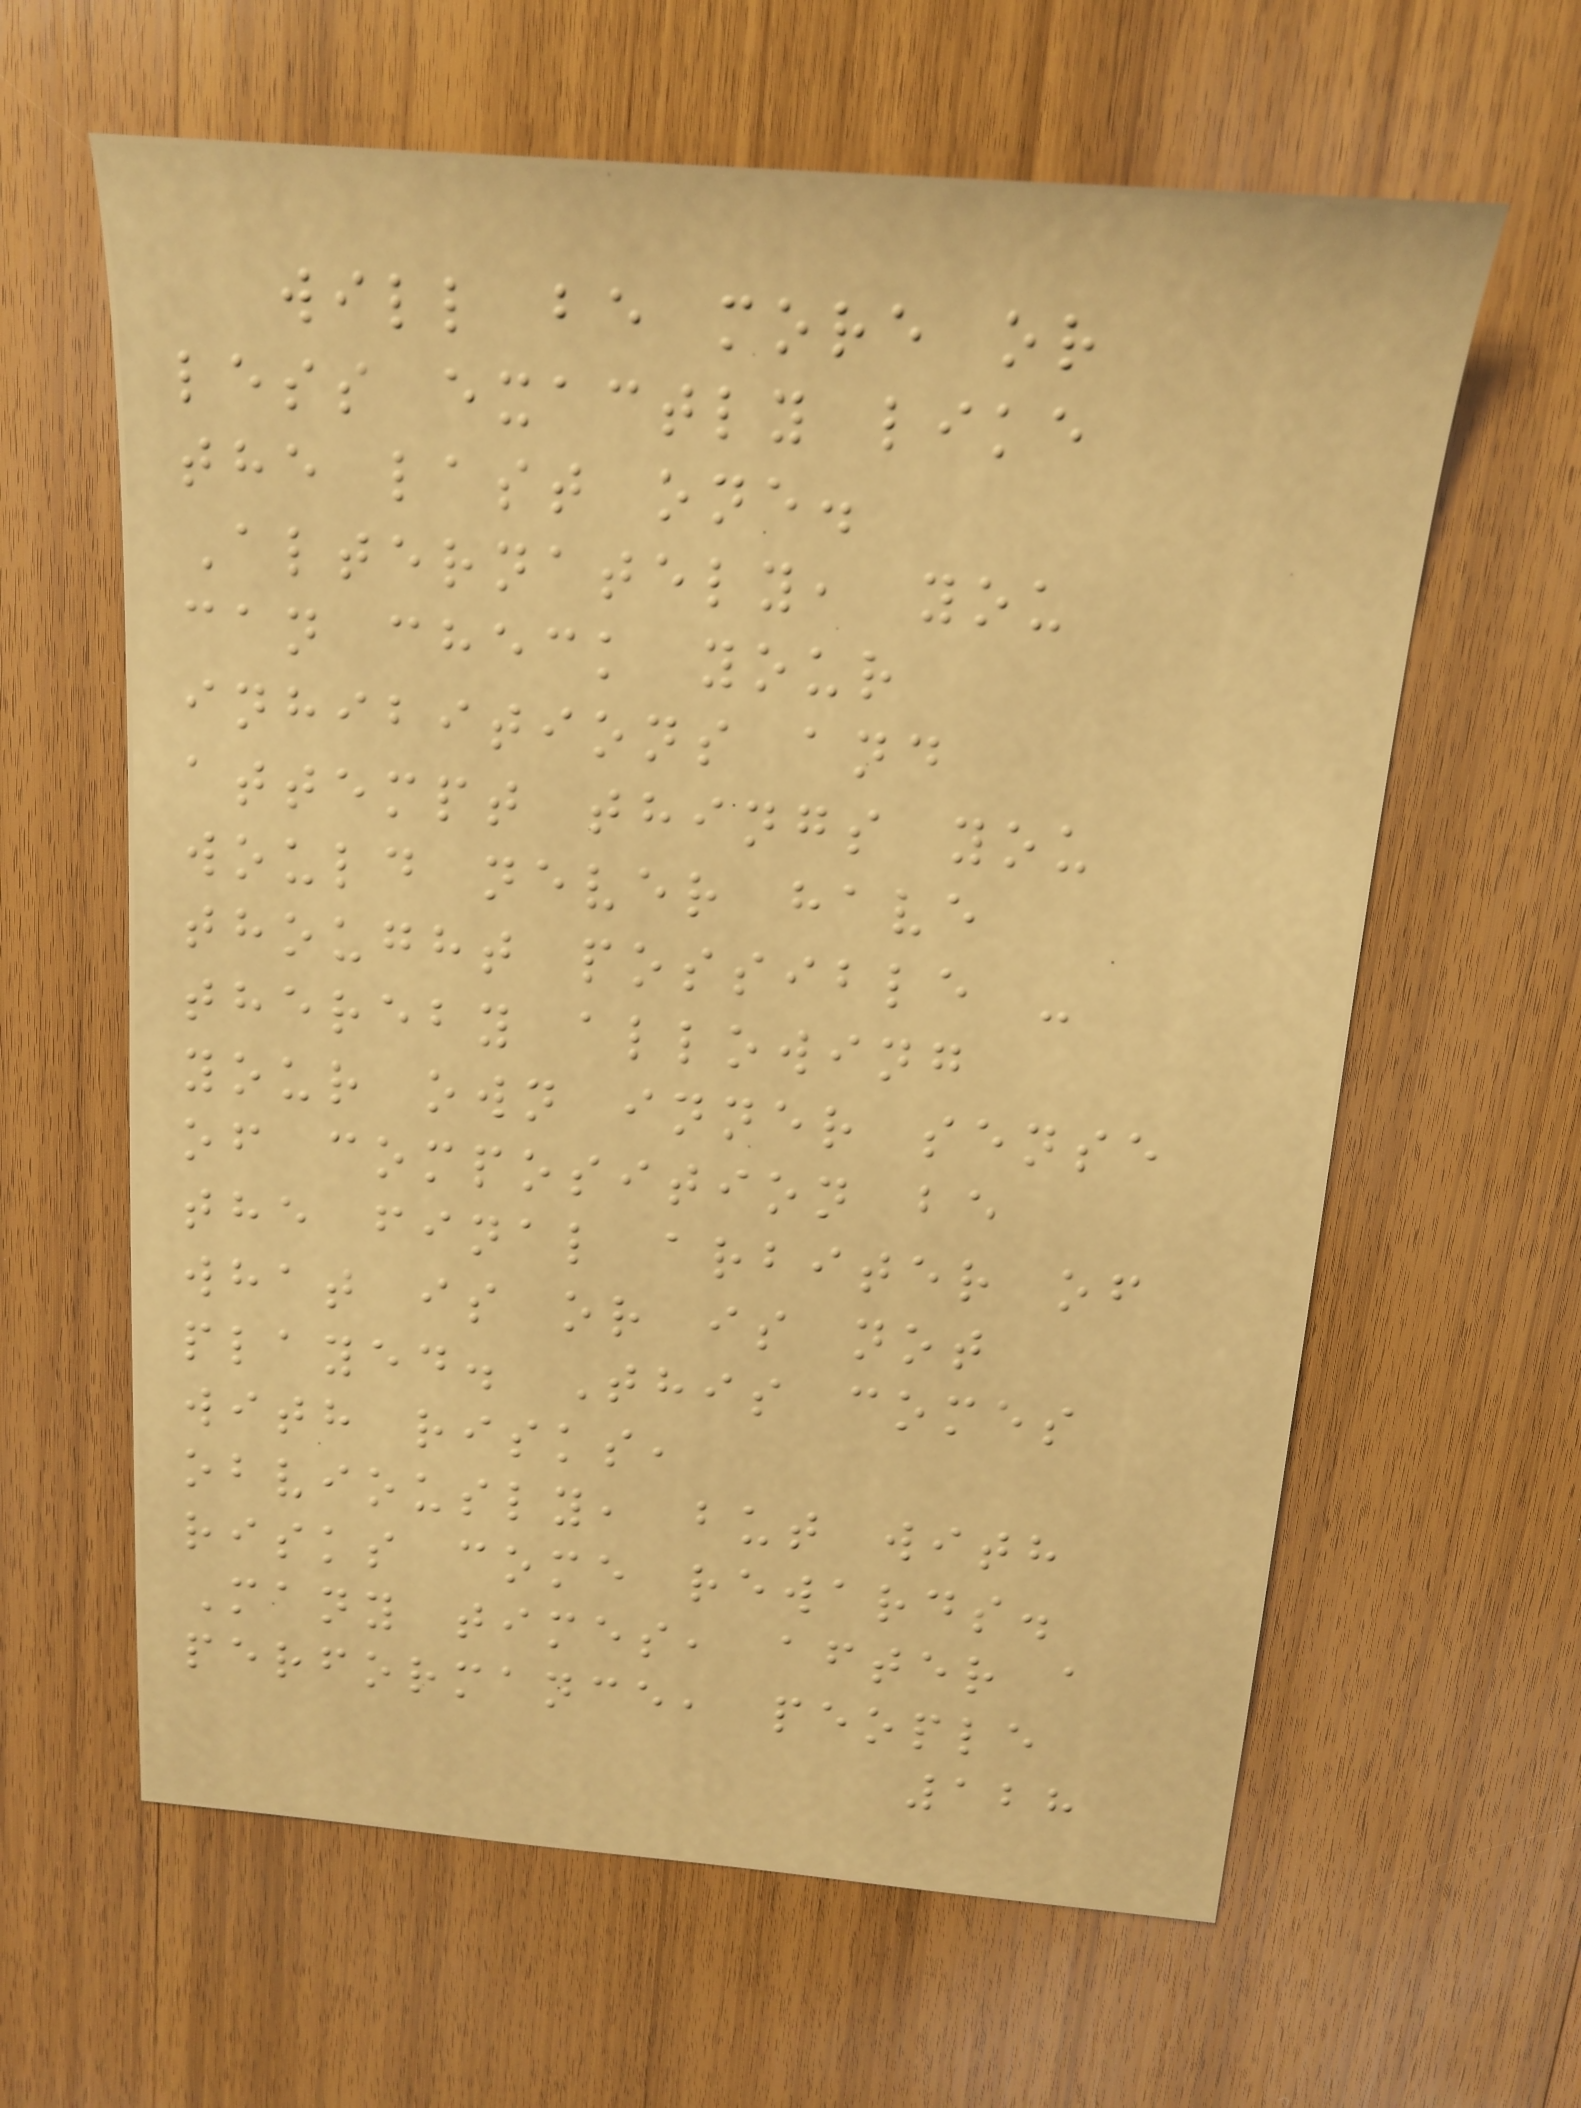will be more or
less exactly like
the last one.
Alternately, you
can check your
inhibitions and
attempt things you
would never have
thought possible -
thereby allowing
your own inner sense
of composition be
the final arbiter of
what is or is not
played. This comes
with risks,
obviously, but with
risks come rewards.
Many times, after a
performance, people
128
